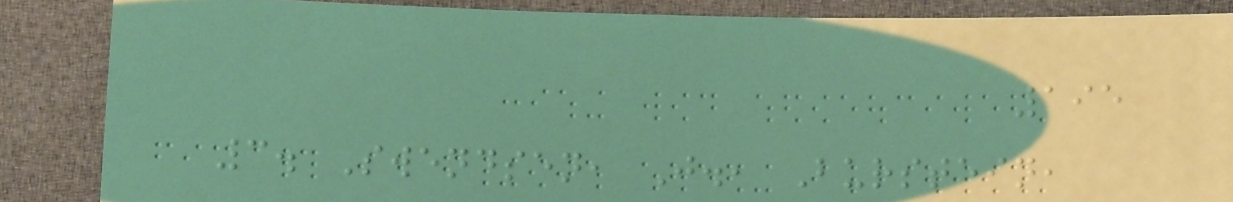195
3. Swendsen, J., Burstein,
